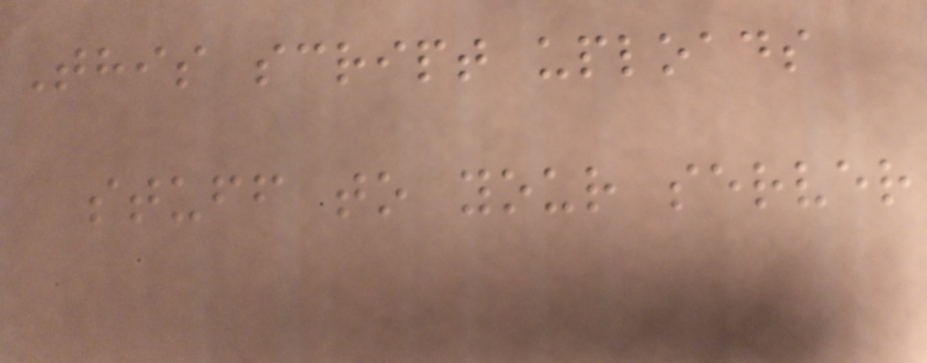This script uploads
stuff to your server
